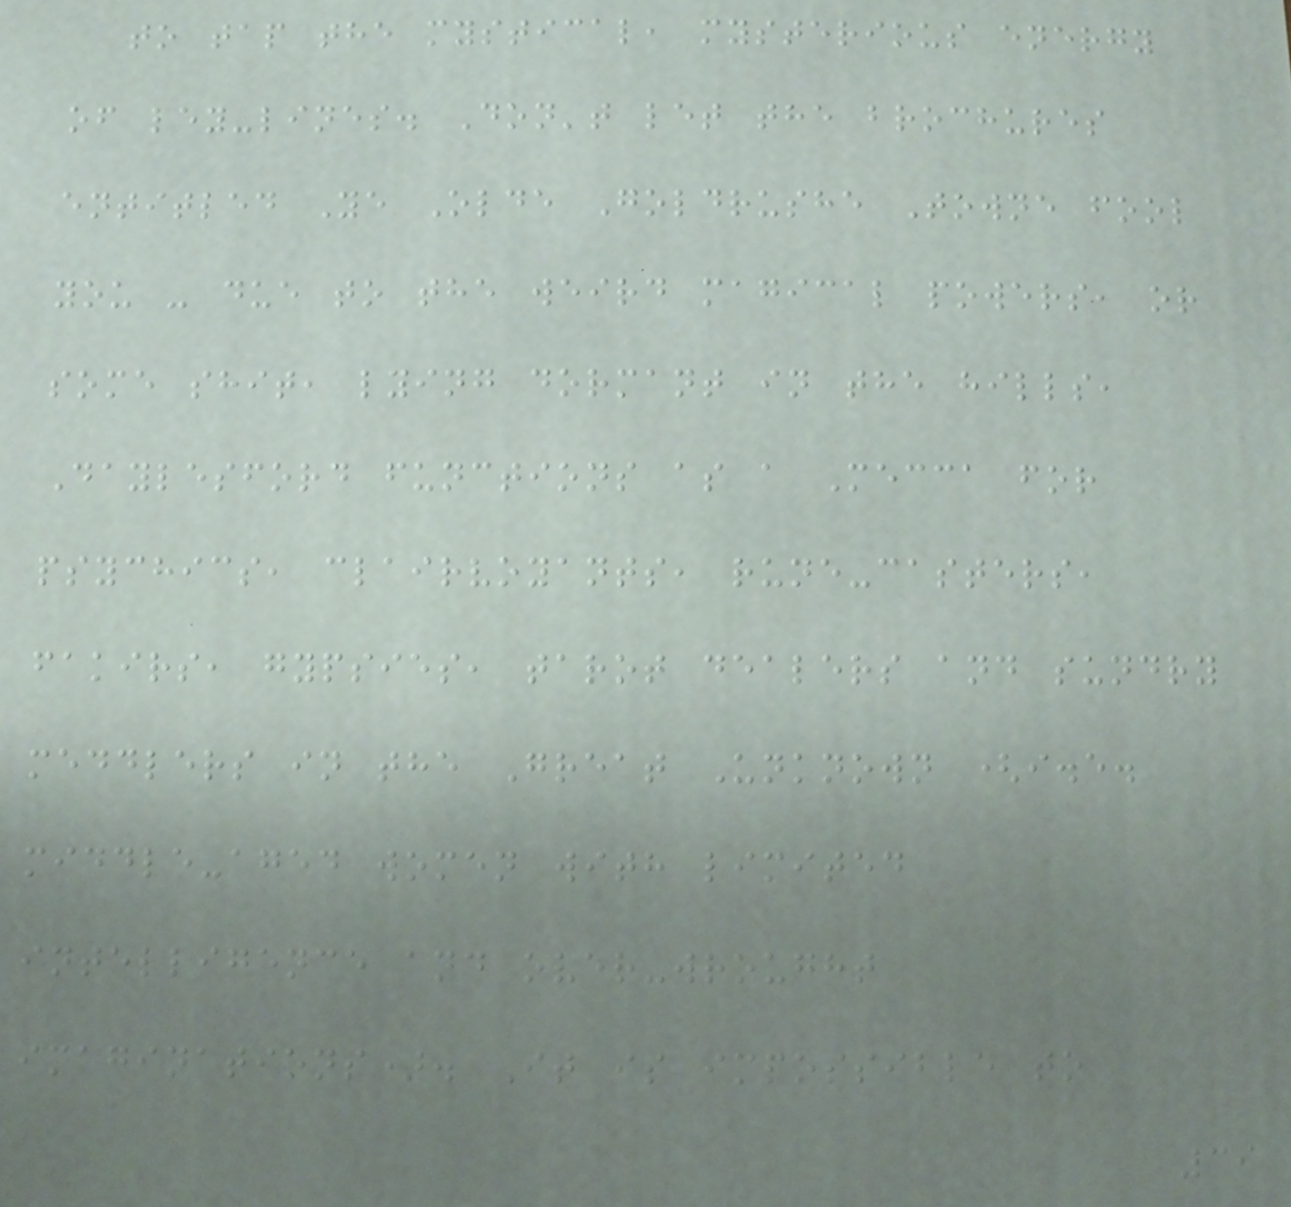to tap the mystical, mysterious energy
of ley-lines. Don't let the brochures
entitled Ye Olde Goldrushe Towne fool
you - due to the weird magical powers, or
some shit, lying dormant in the hills,
Daylesford functions as a Mecca for
psychics, clairvoyants, rune-casters,
fakirs, gypsies, tarot dealers and sundry
meddlers in the Great Unknown (i.e.
middle-aged women with limited
intelligence and over-wrought
imaginations). It is impossible to
39
